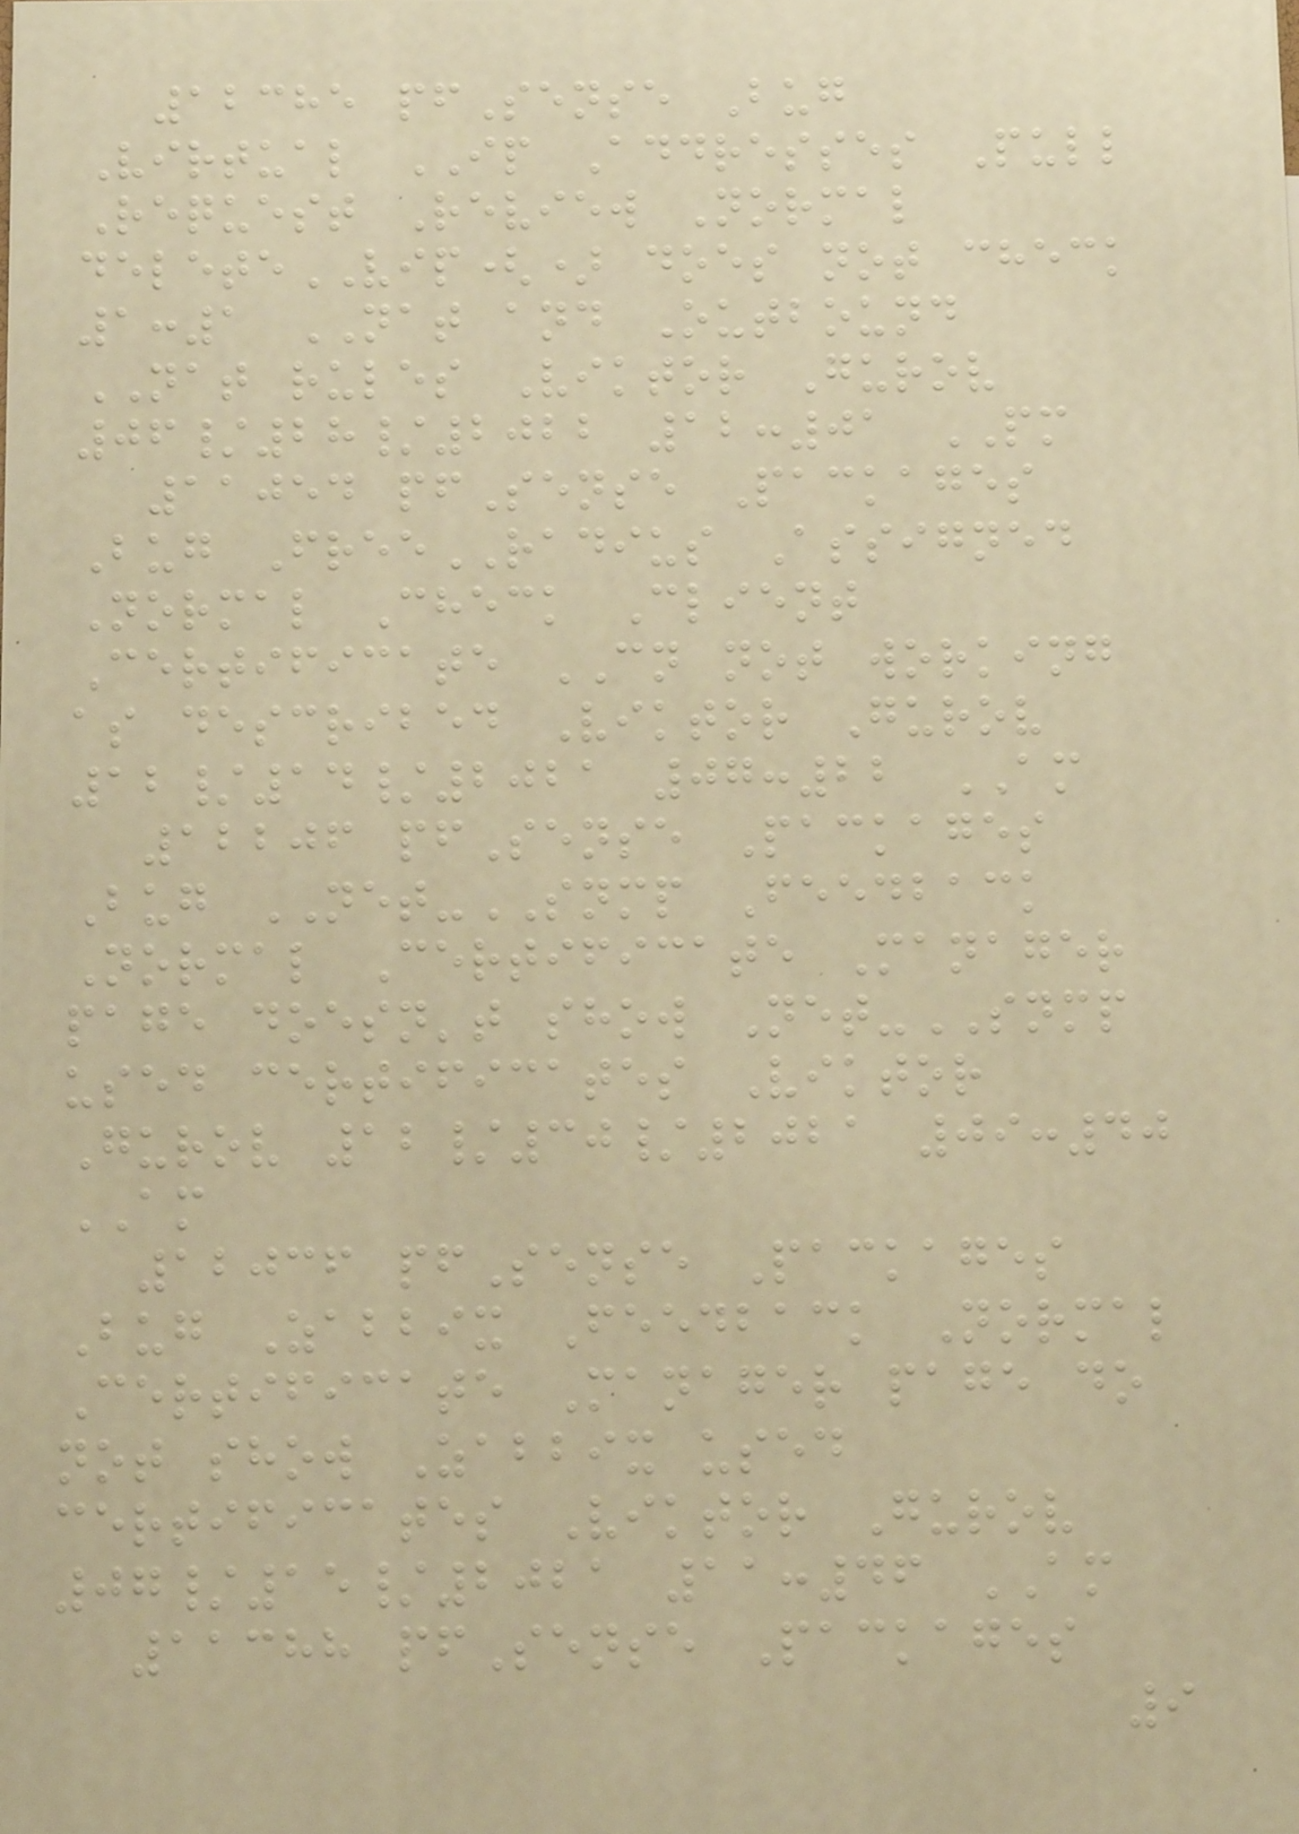12385 pfSense Bug
Virtual IP Addresses Pull
Request Review Normal
deleteVIP() does not check
1:1 NAT and Outbound
NAT rules Viktor Gurov
06/28/2022 12:01 PM
11054 pfSense Packages
Bug FreeRADIUS Assigned
Normal Check Client
Certificate CN not working
as described Viktor Gurov
12/14/2021 07:22 AM
12206 pfSense Packages
Bug NET-SNMP Feedback
Normal Certificate Manager
page doesn't show Net-SNMP
used certificates Viktor
Gurov 12/30/2021 09:40
AM
12036 pfSense Packages
Bug Zabbix Feedback Normal
Certificate Manager page do
not show Zabbix used
certificates Viktor Gurov
07/15/2021 11:46 AM
11388 pfSense Packages
9
